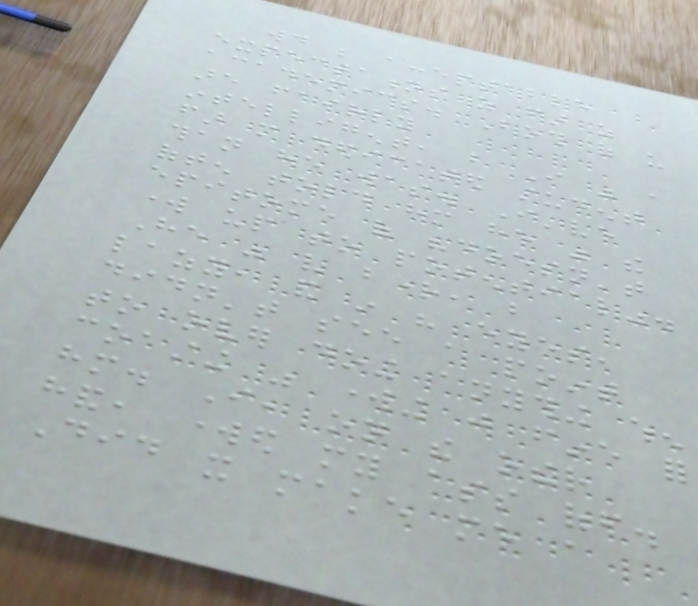would be acceptable
expectations as far as
academics. Both of us
are fairly
intelligent, but I was a
far more dedicated student
than he was. I've
often told him he was the
epitome of "doesn't
work up to potential".
He was very bright, but
lazy, and in his eyes,
didn't see a point
to over doing anything when
coasting was working just fine for
him. I, on the other
hand, worked my ass off.
Did it make me a
